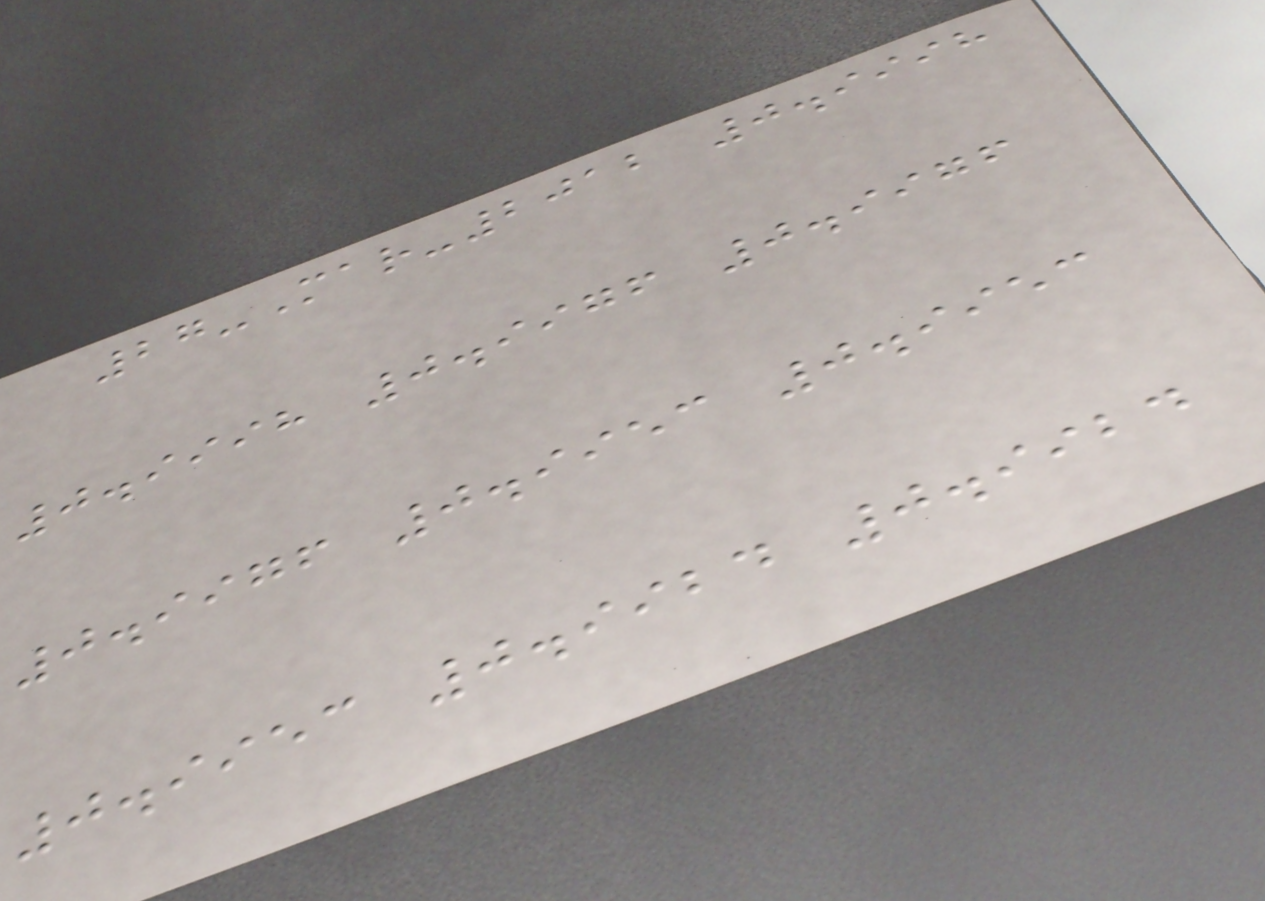27-Mar-2012 0.9998
0.9998 0.9976 0.9976
0.9976 0.9953 0.9953
0.9953 0.9924 0.9924
